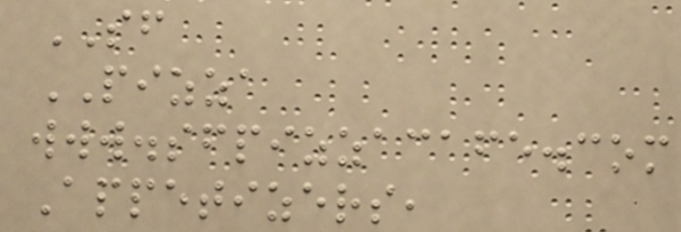SF
PIZZA
www.sfpizzacafe.com
Appetizers,
